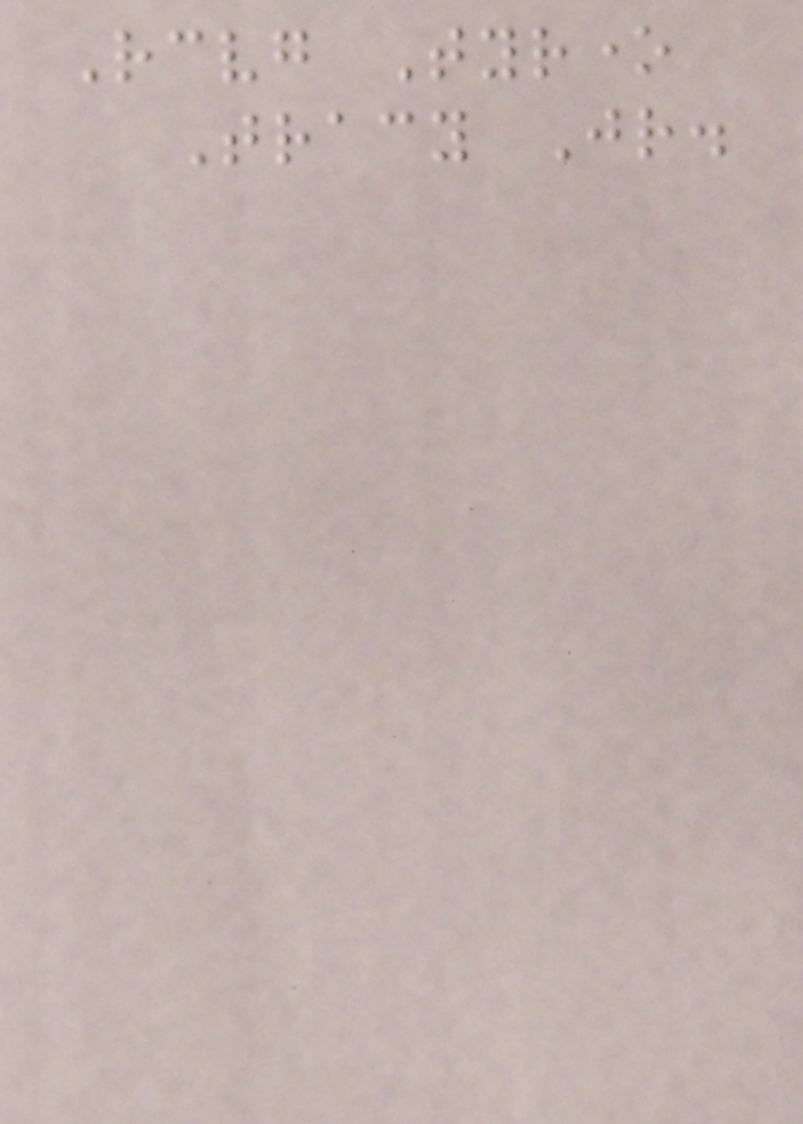Receiving Tyrone
Tracy Jr.
